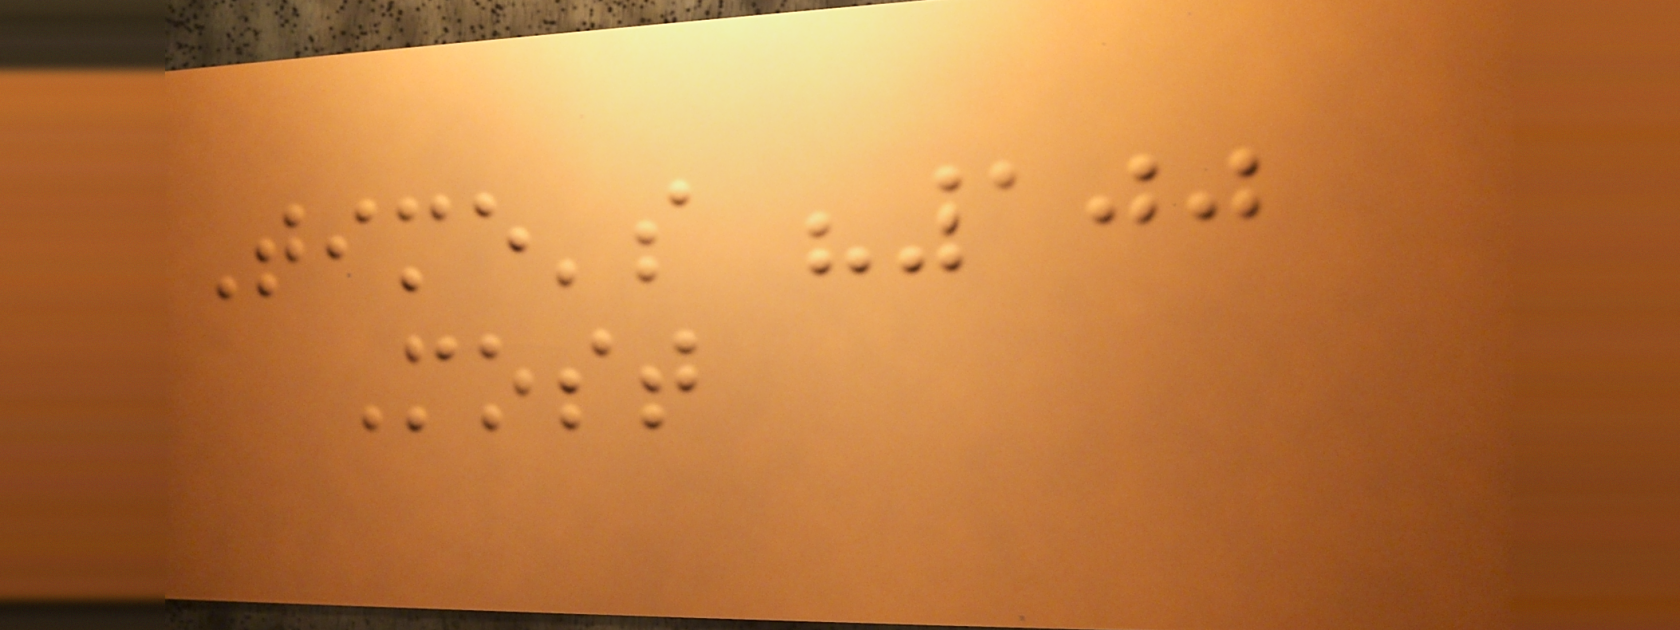Time's "100
Most
